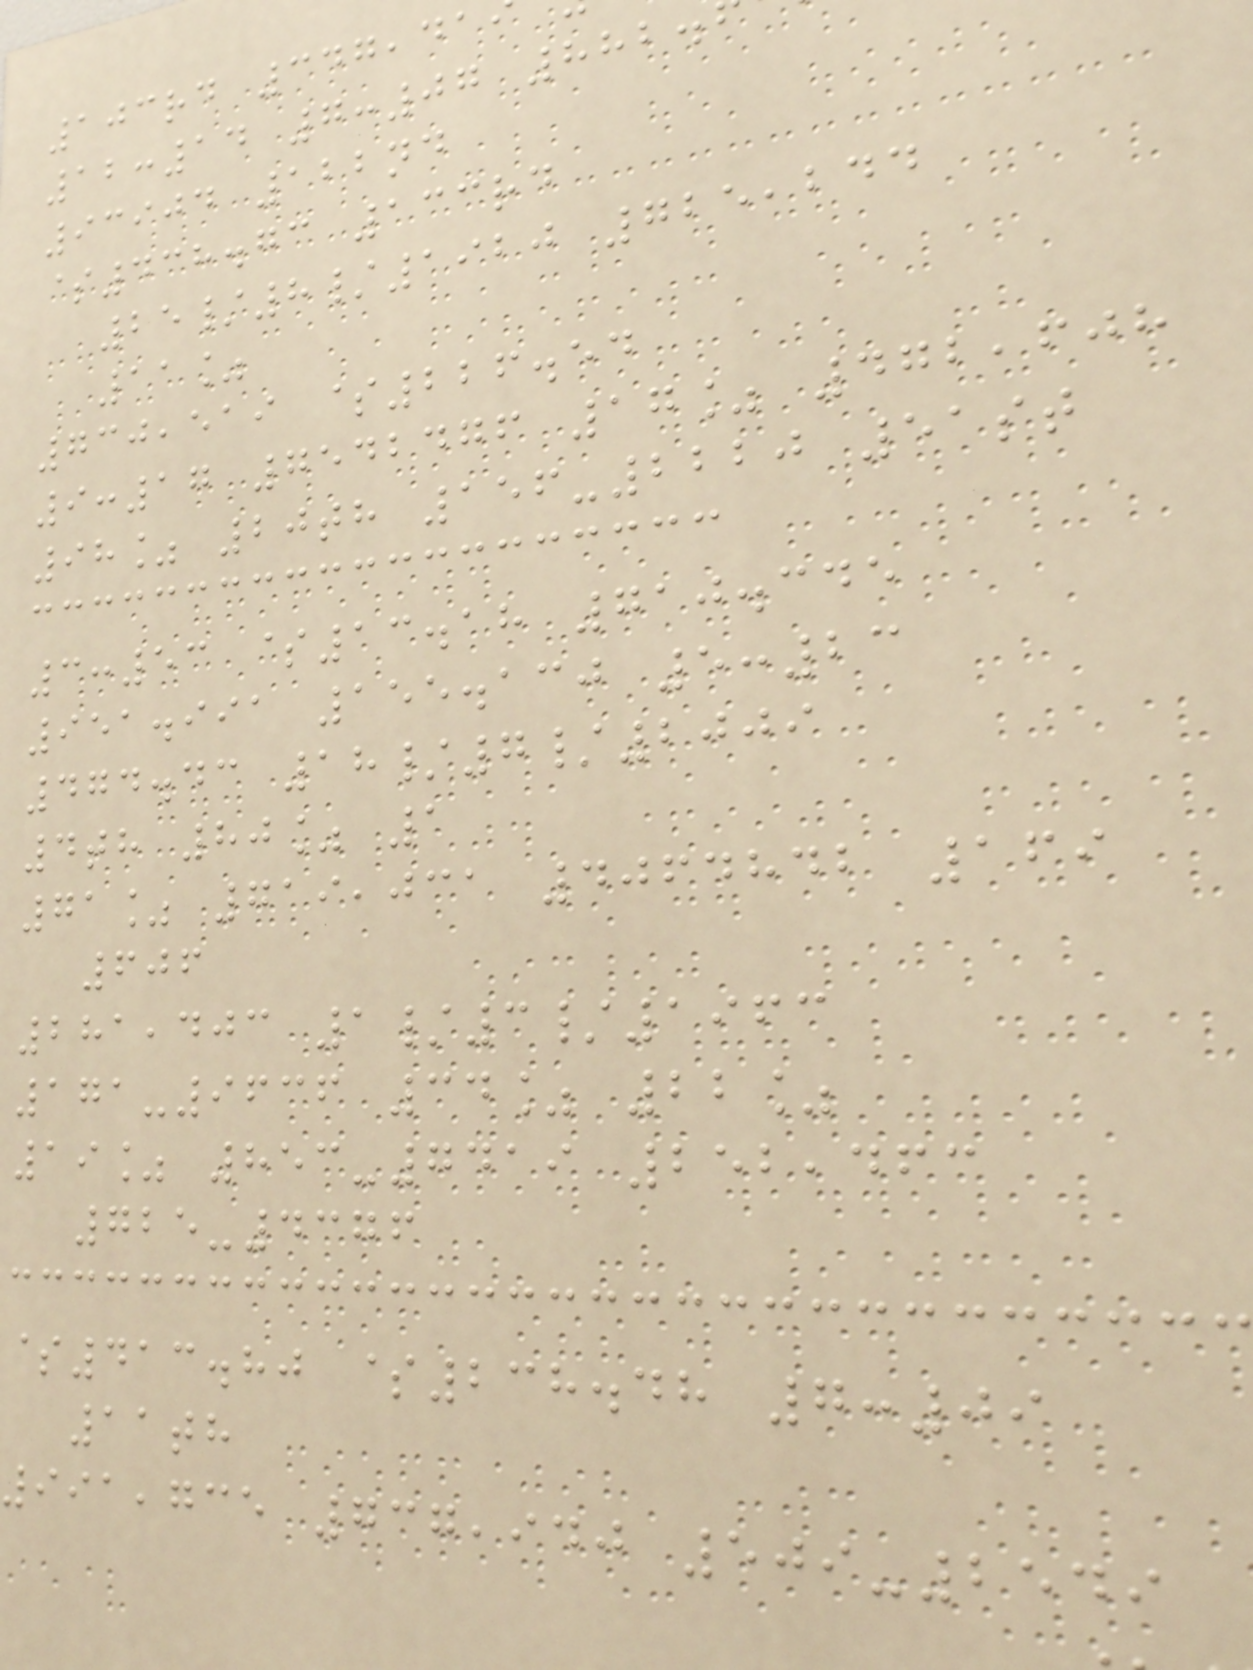103rd 347,41
12:14 7:07 882.
93904 122nd
$438.73 133rd
25/8/1920 725,244
11%
730,519 $226.54
9:17 7542476 17% 472,608
98% 20th 156-2220 51st
3:53 $13.18 710.345
951.991 155.130 5:23
474.43 18/7/2009
4th 80% 1
71% 719,031 4064842 169
606
281,403 1/3/1963
171-9636 34% 22%
19% 853-7419 252,463
725-4376
$413.80 $238.48 7:09
11th
991,735 737,940 509-2549
